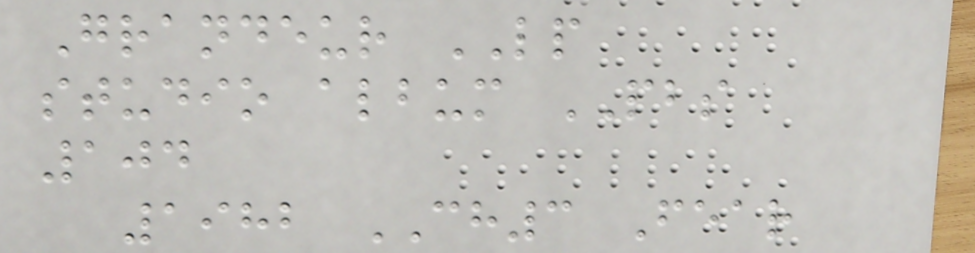Grandeur LP
studio album PBS
104
1982 CH3 Fear
